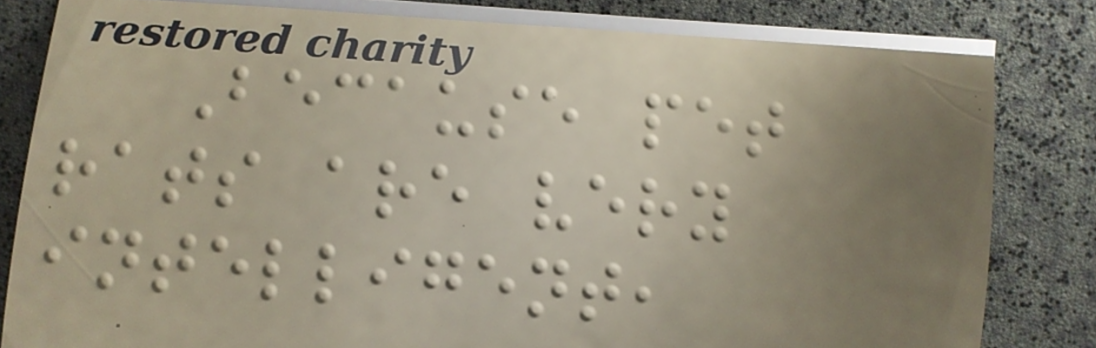Because pet
rats are very
intelligent,
